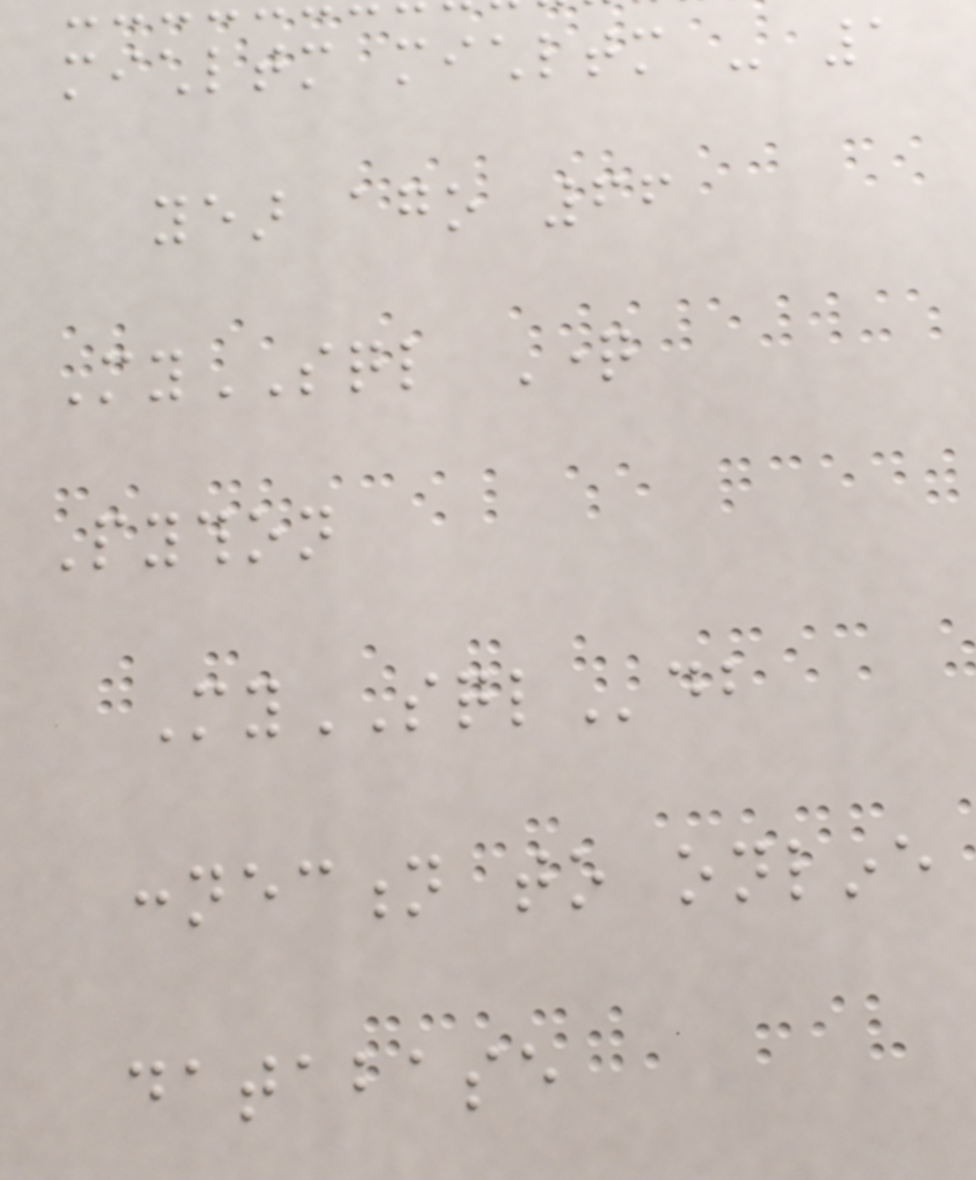michltm michltm - 1
year ago 66
MySQL Question
Python
MySQLdb
connection to online
database
